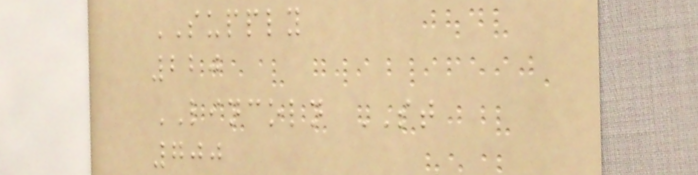SUPPLY
220
LINCOLN ST
700
